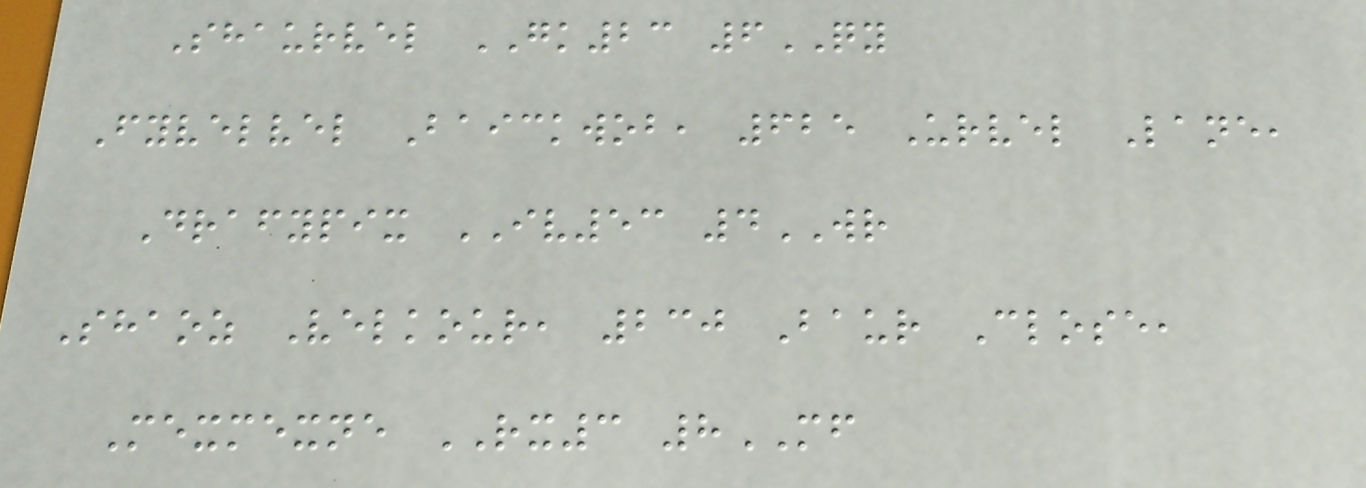Shaurvel GK23 6QY
Fyvelvel Baickwob, 625 Urvel Lane,
Drafypix IV53 4WR
Shaoz Velkour, 230 Baur Close,
Mexmexne RX3 8MF
